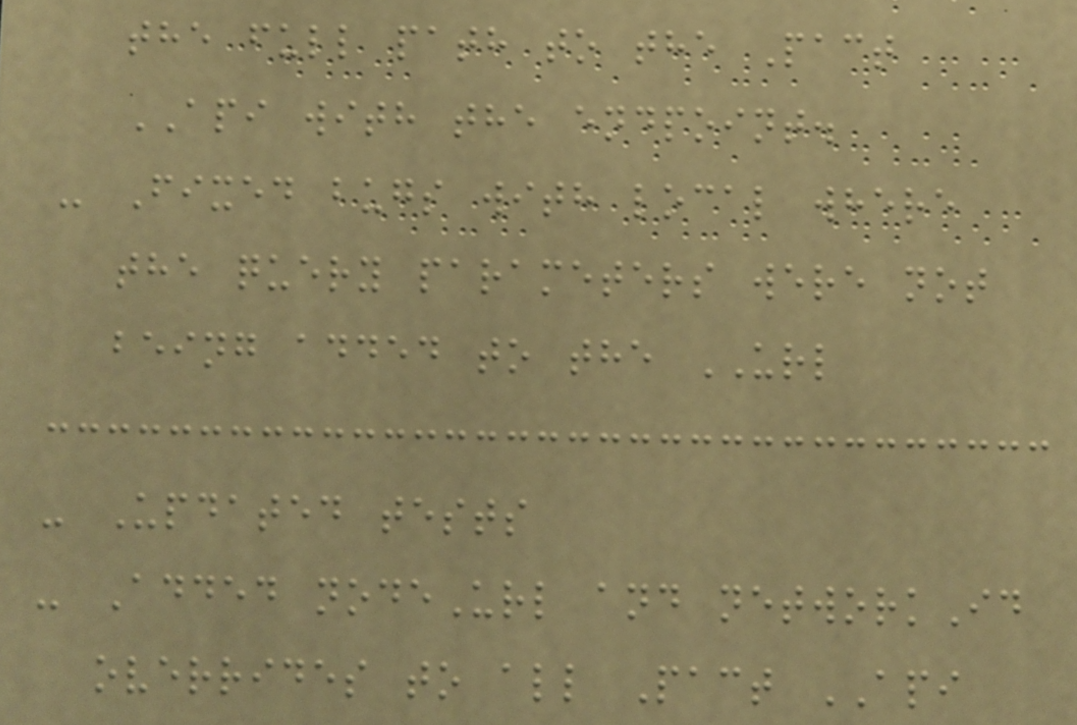the full path to the Pact
API with the endpoint.
- Fixed bugs with local where
the query parameters were not
being added to the URL
- Updated tests
- Added nodeUrl and networkId
overrides to all Pact API
